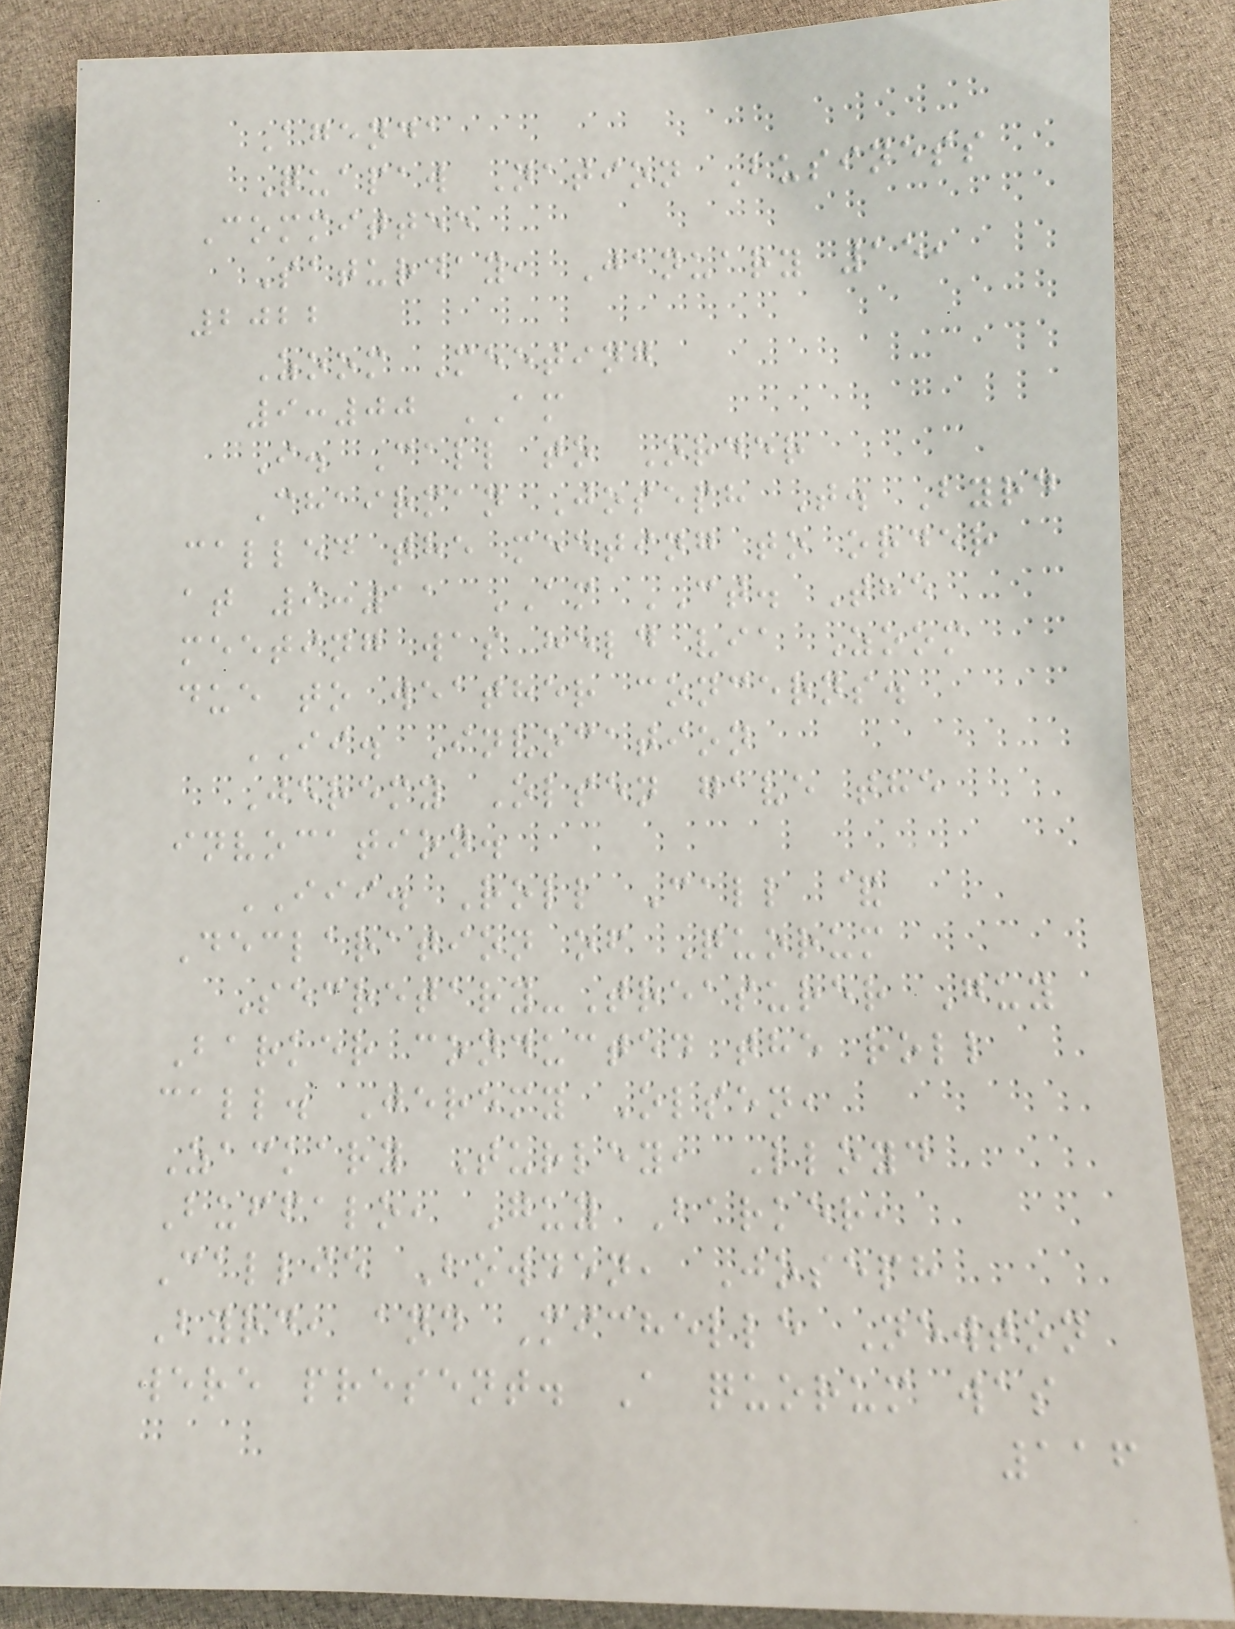Agenda
Quapaw Nation Business
Committee
Saturday, January 15,
2022
Zoom Meeting
9:00 AM
I. Call to Order
Chairman Joseph T. Byrd
called the meeting to order
at 9:11 AM CT. The
meeting was held via Zoom
due to weather concerns.
II. Invocation
Jeremy Olsen gave the
invocation.
III. Roll Call &
Declaration of Quorum
Secretary-Treasurer Guy
Barker conducted the roll
call. Jeremy Olsen,
Zackary Turley, Lloyd
Buffalo, Guy Barker,
Callie Bowden, Joseph
Byrd, and Michelle Newton
were present. A quorum was
116
